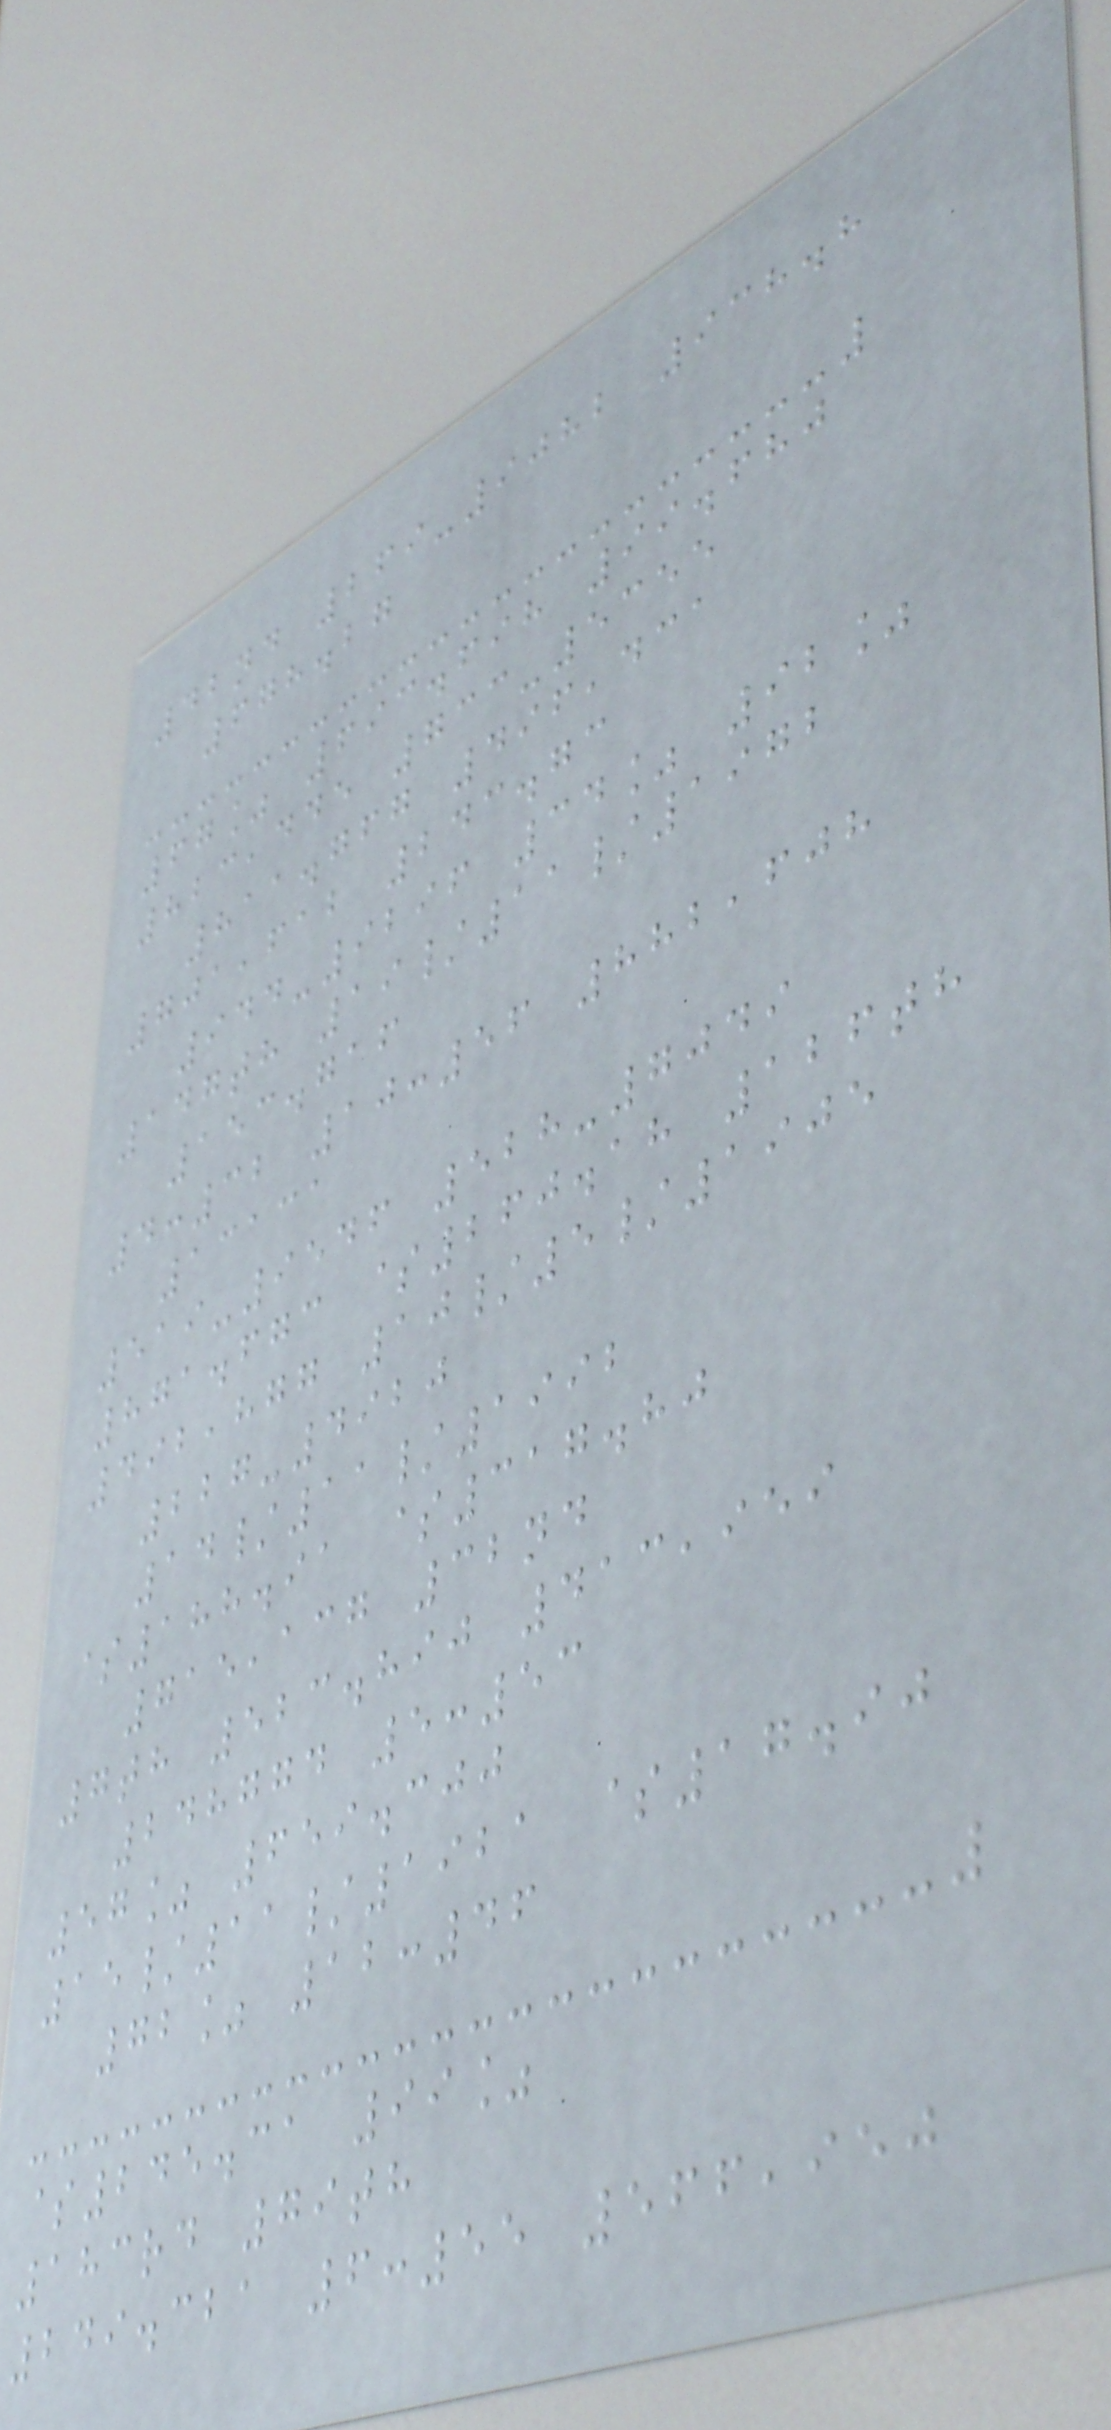42nd 269-9082 938.8
678.27
67% 693.698 99.680
823,445 733-5355
811.767 496,431
701,612 243.73
944-9296 34% 92%
147th 19/11/1972
153.716
4:32 10:56 882,608
13131
519-9546 528-7049
871.673 $260.18 126th
492,877 10/5/1905
227-4920
14/11/1992
$188.91 $317.80
715,137 32nd
7th 523.890 413,959
248774 5:53
57% 659.300
15/11/1921 $17.90
72% 12:46
$245.31 99%
183rd 79th
249.321 6:55 566,950
